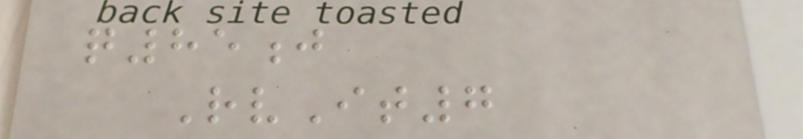q85j
RvIt7
